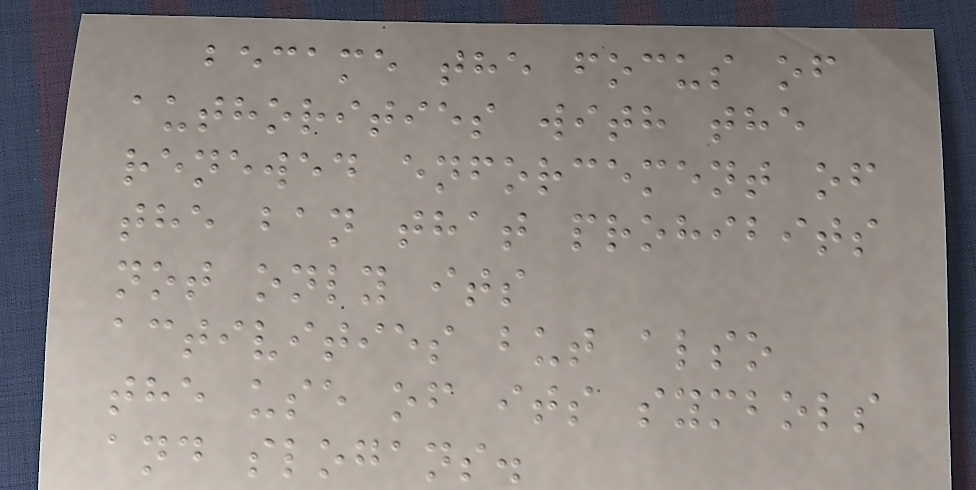became the focus of
authorities with the
renewed enforcement of
the ban that prohibits
not only its
activities but also
the use of its symbols
and slogans.
